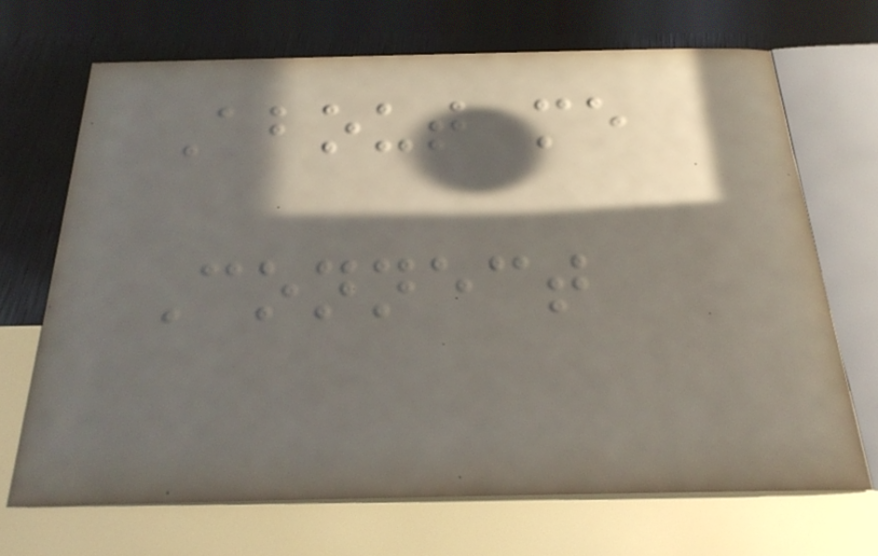About me
Connect
